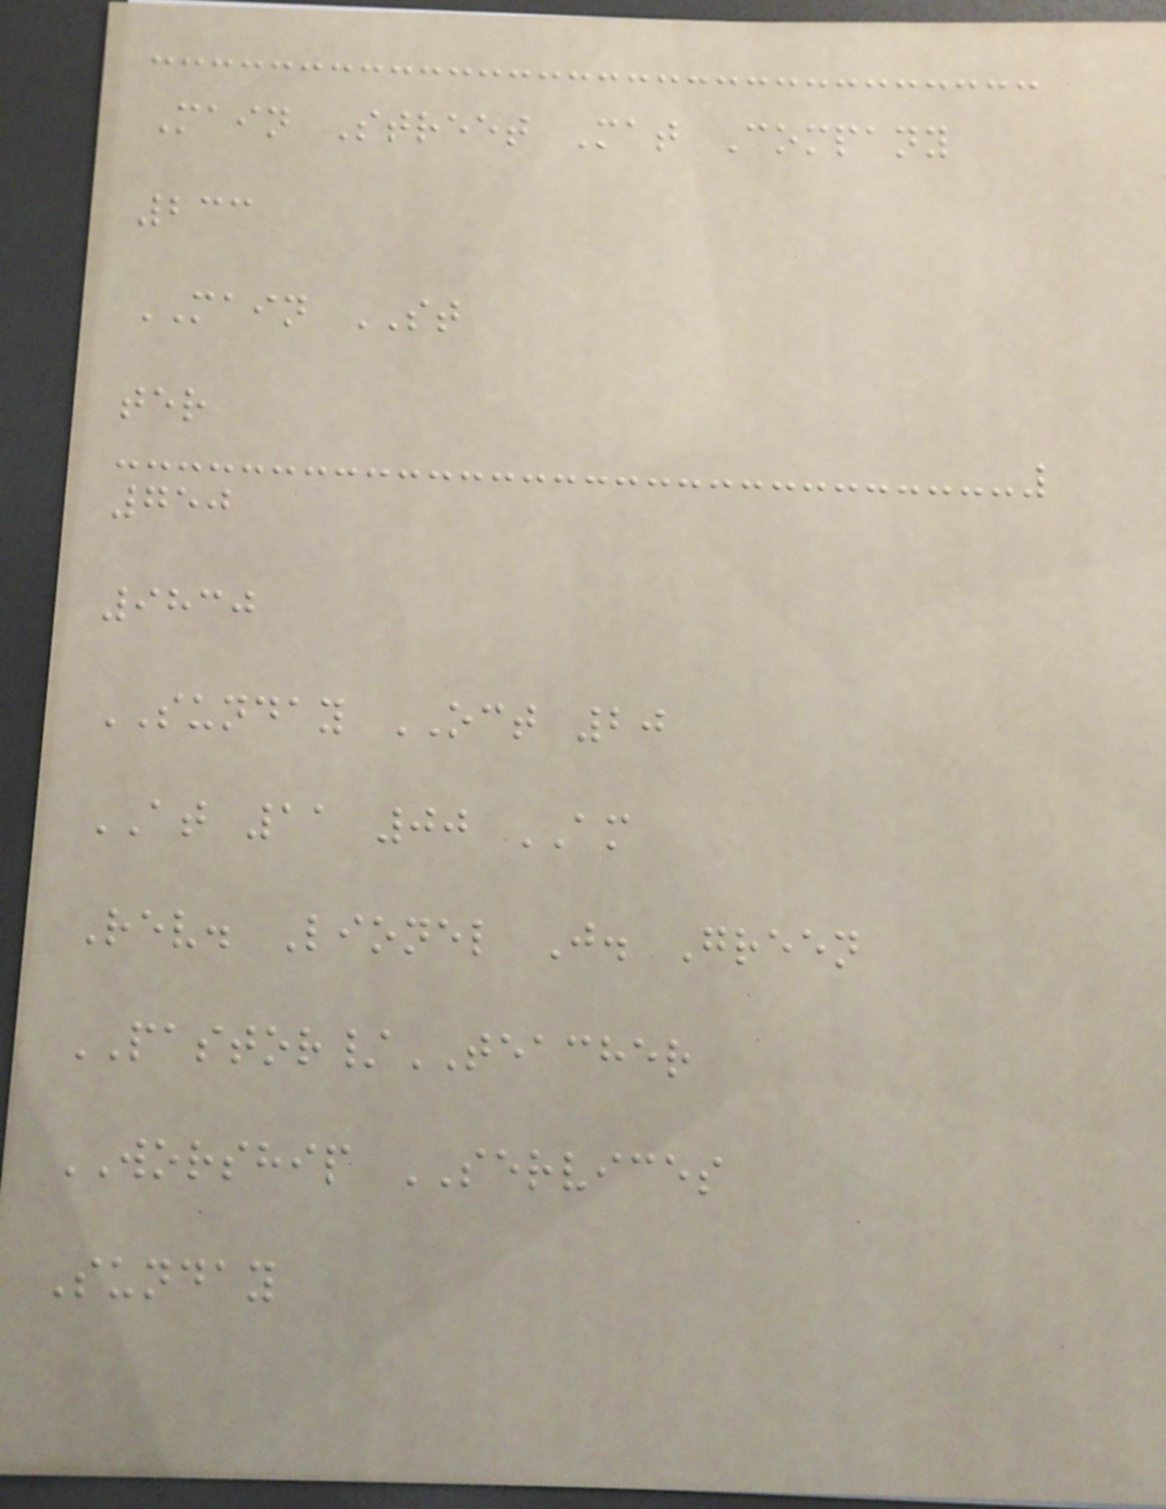Main Street Mat Company
233
MAIN ST
ter
750
9830
SUNDAY OCT 20
AT 11 00 AM
Rev. Lionel J. Green
PASTOR/TEACHER
WORSHIP SERVICES
Sunday
